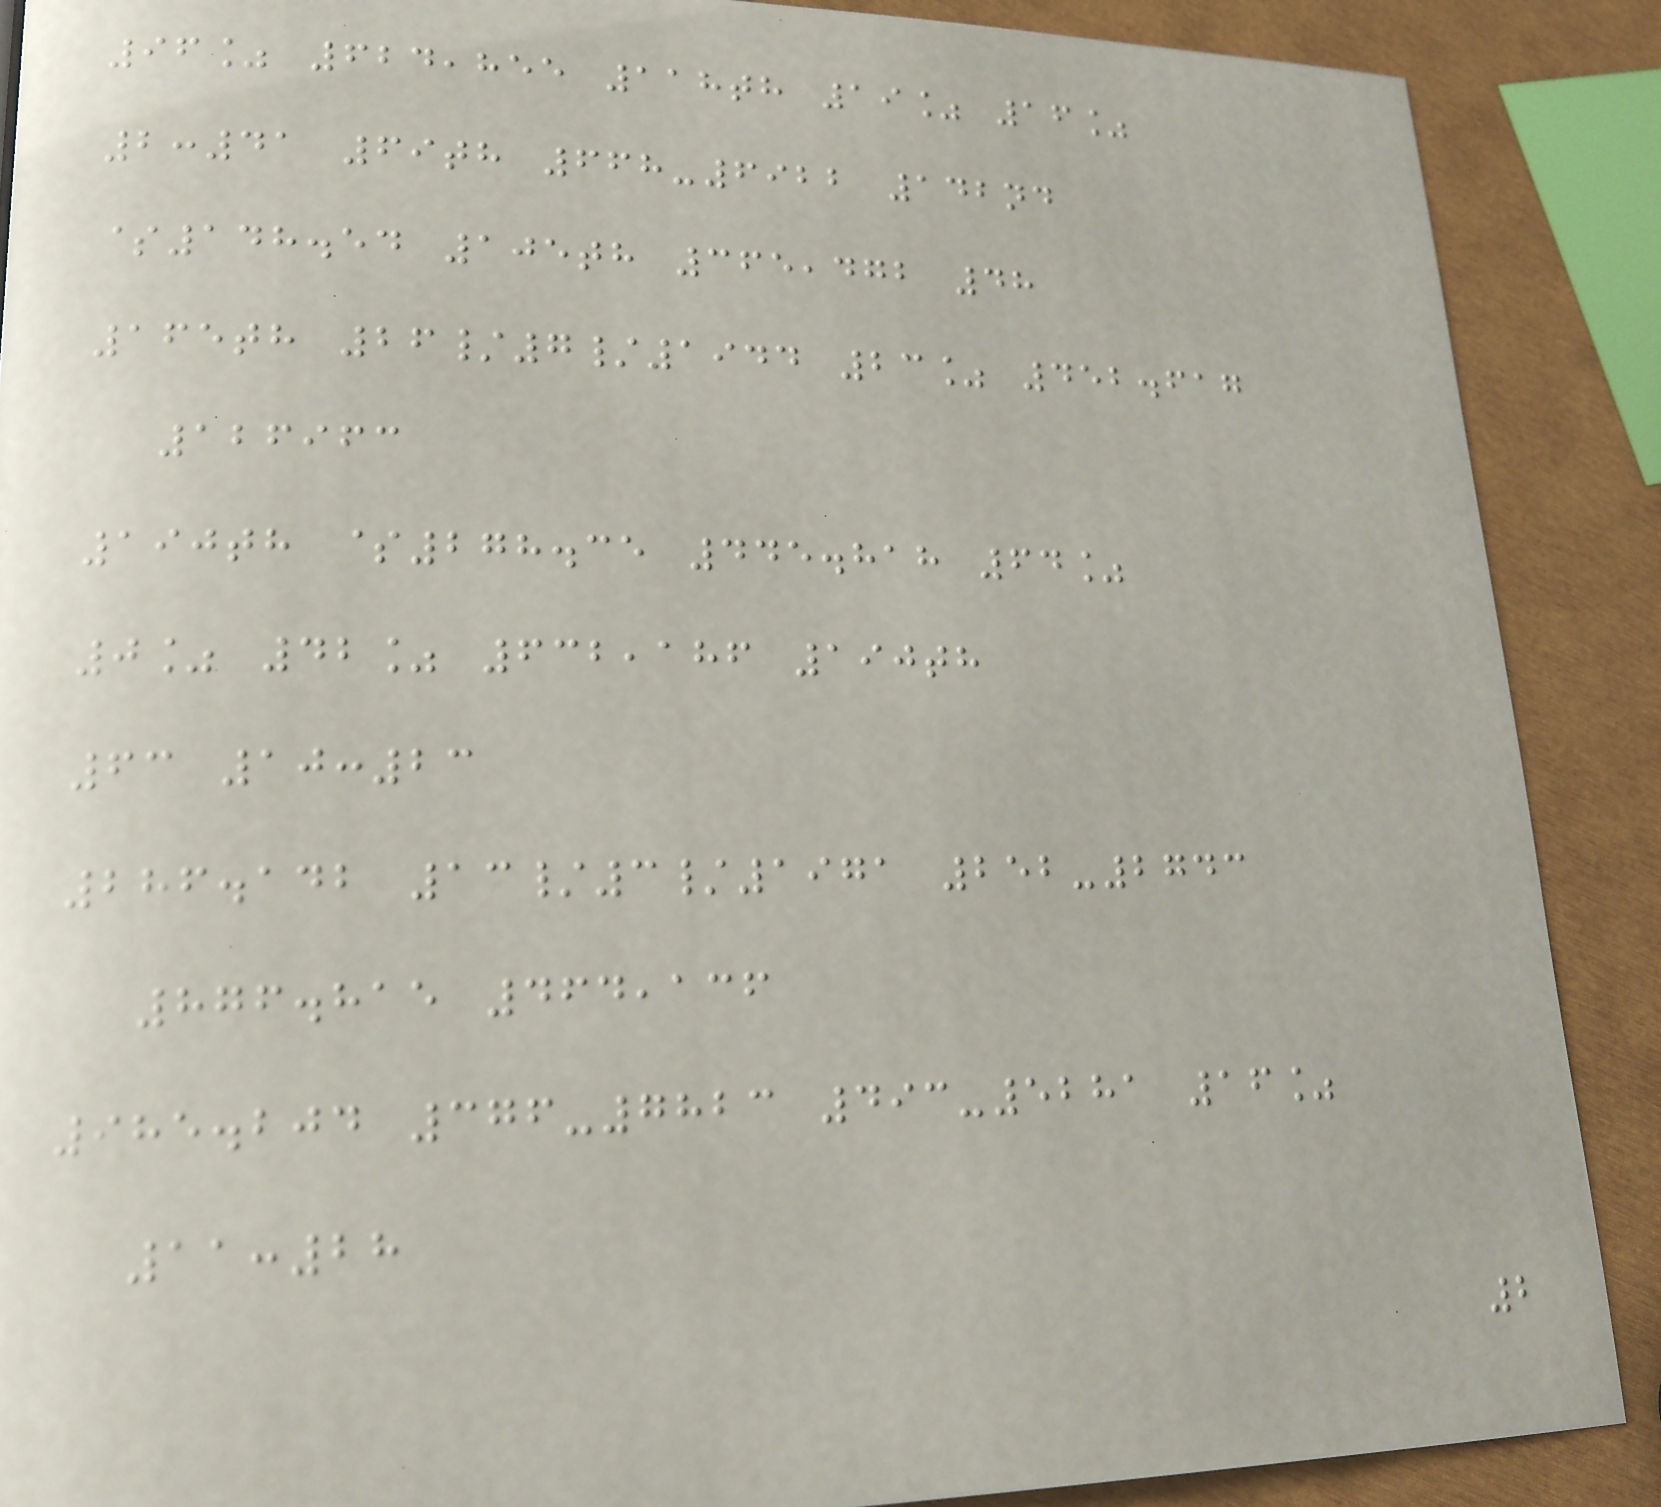96% 624,855 118th 19% 16%
2:41 69th 668-6922 142nd
$148.54 105th 365,472 48
165th 26/7/1944 23% 452.617
126963
190th $278.35 445.818 64%
0% 42% 632,186 190th
63 10:23
286.142 13/3/1971 252-2743
876.815 464,136
985.204 376-7823 493-5281 16%
11:28
2
